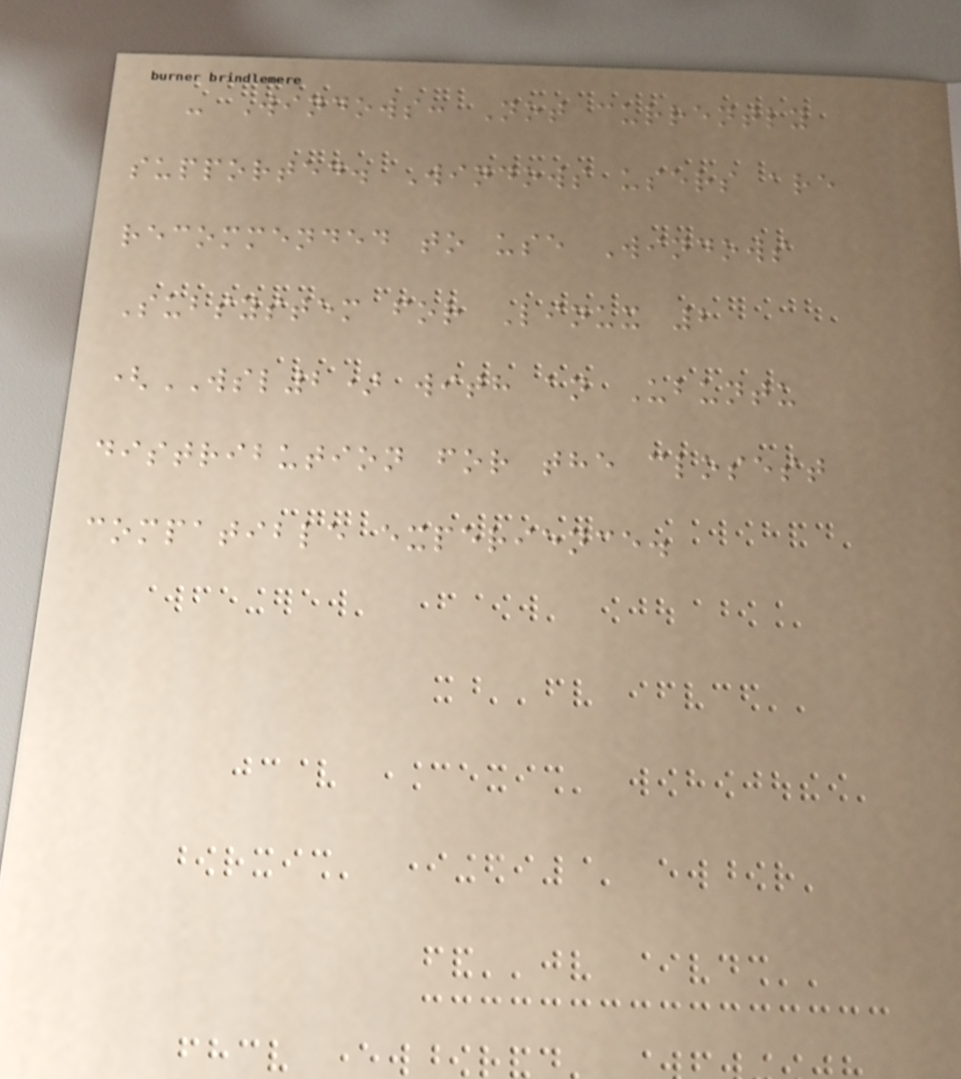- Windows: Not currently
supported. Windows users are
recommended to use Windows
Subsystem for Linux 2
(WSL2) with an Ubuntu
distribution for the closest
compatible experience.
